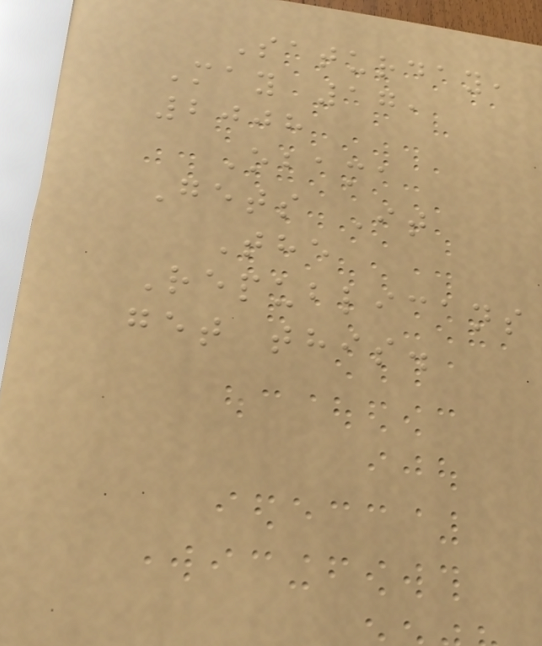Saturday,
May 17,
2008
Obama
Gets It
The
Republicans
get this.
